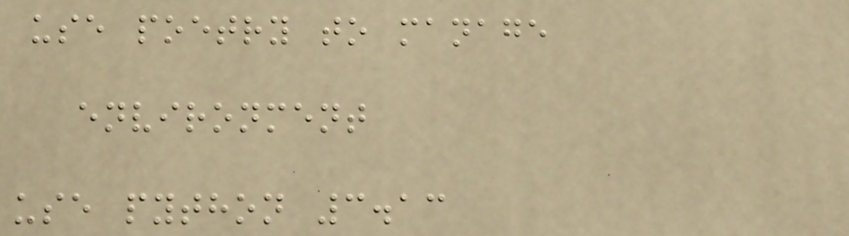use poetry to manage
environment
use python 3.13
